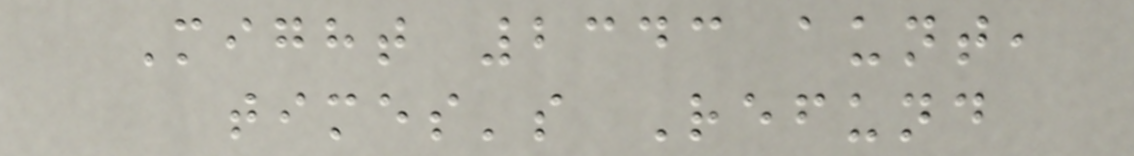Might 2343 aunt,
times's Refund
